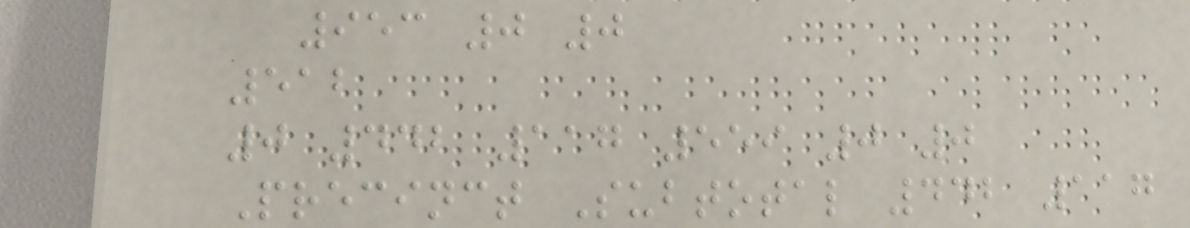953 0 0
512
0 442 117 559 0 0
Precinct Subtotal 442 117
